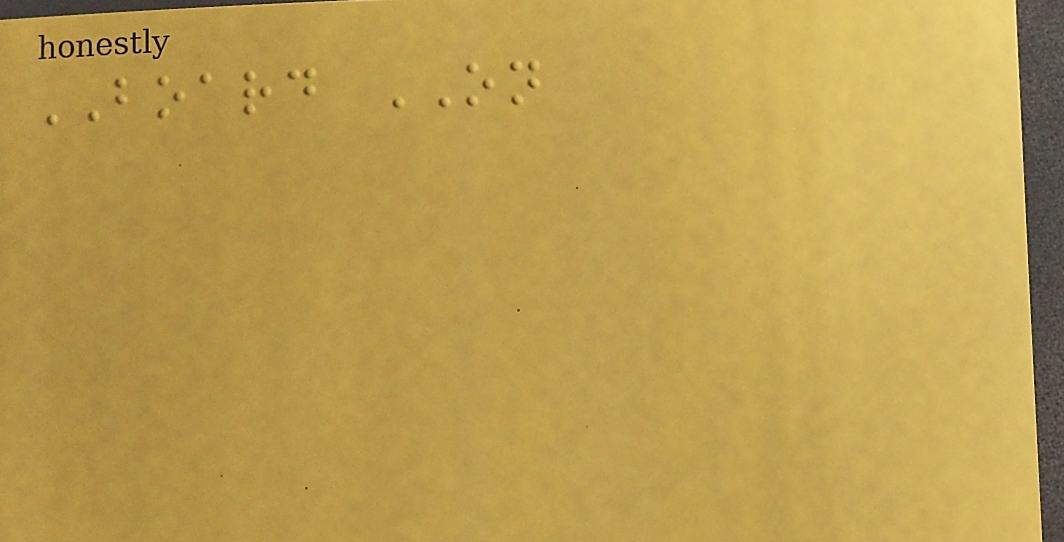BOARD ON
